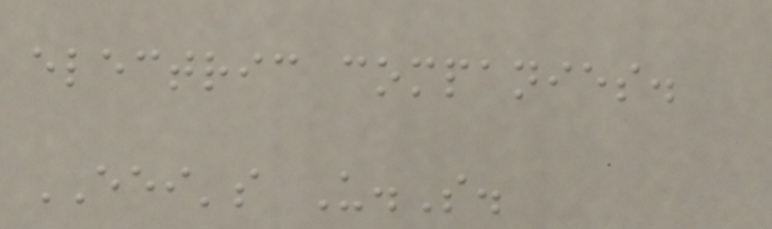electric companies.
EEI's U.S.
